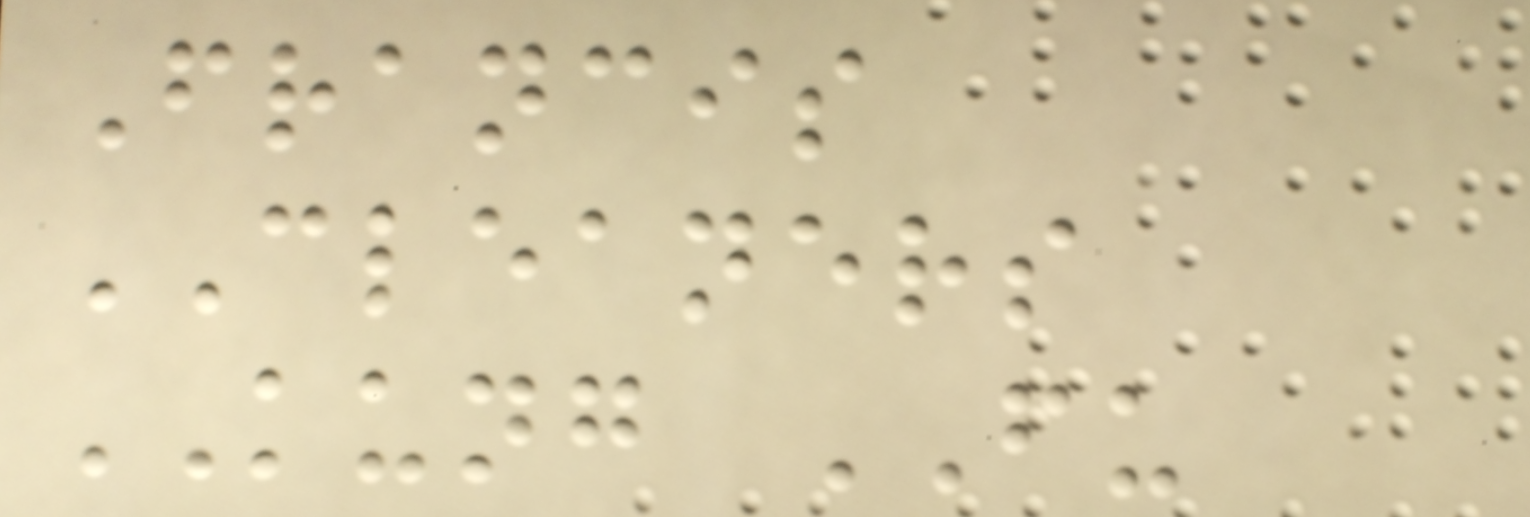Francis
CLEANERS
KUNG FU
